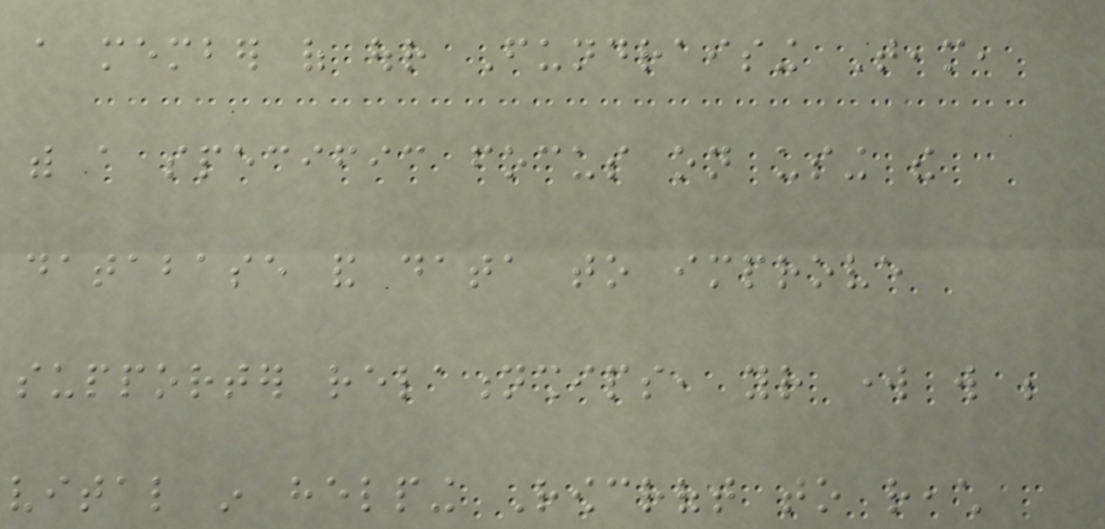a member of our Fundraising Team,
with a specific focus on using the
database and data to improve
supporter relationships, your work will be
vital in helping Rowcroft to reach
